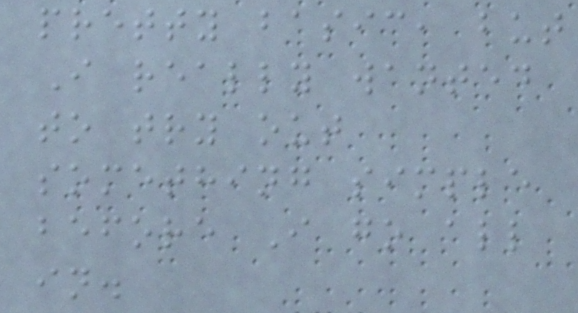pretty basic, but
I really wanted
to try out
something simple
before I go all
in.
